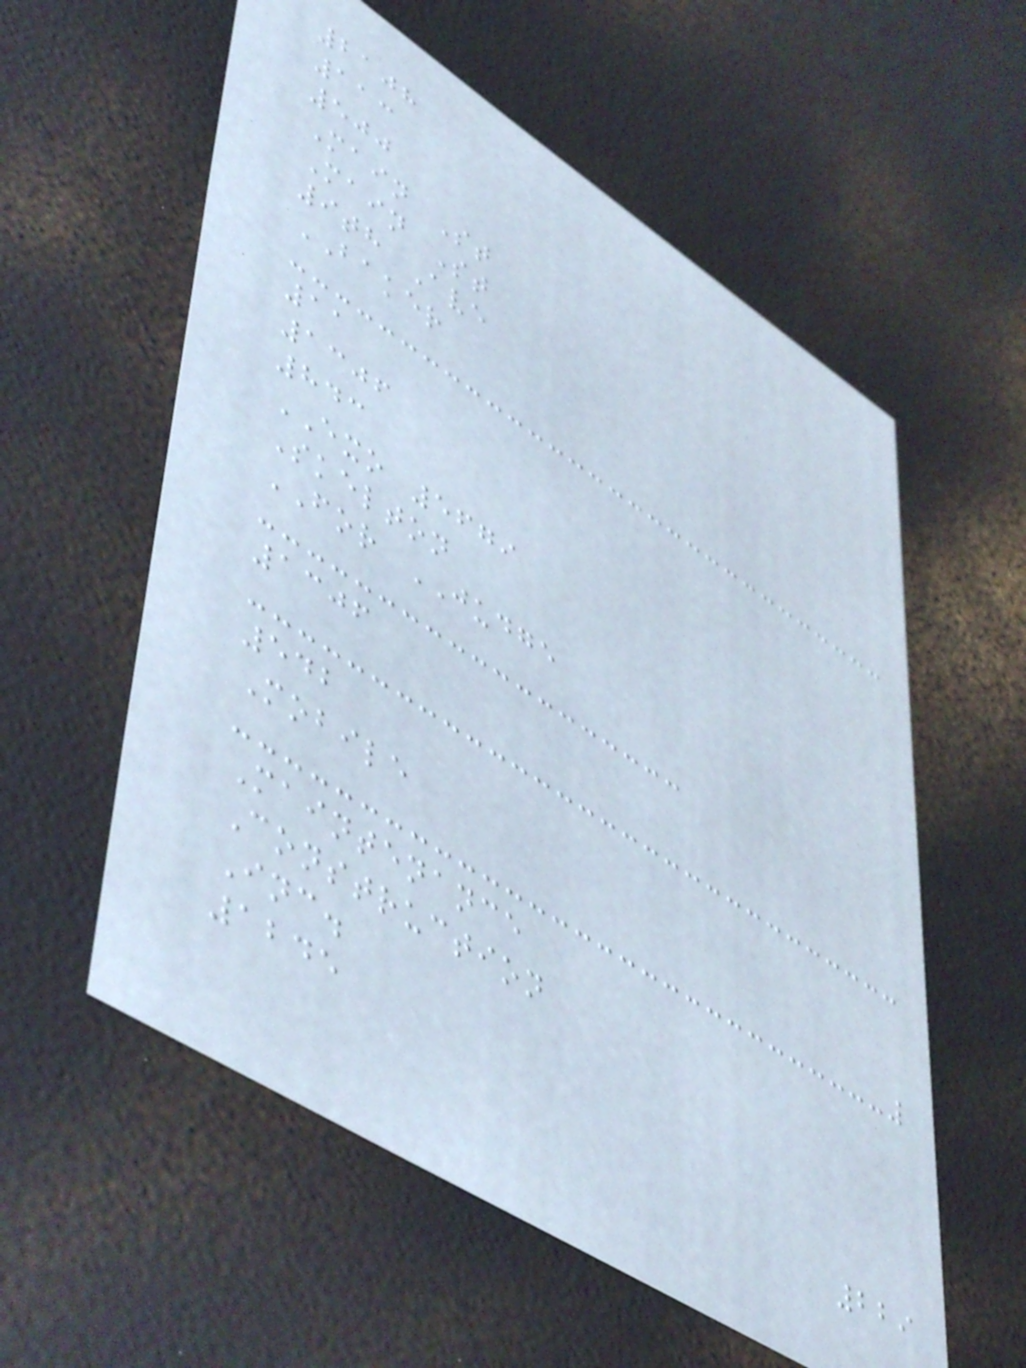2108
113
500
Main St
Main St
9th Ave
BAKER
11
1306
843
EXO 5679
Skelton
FOR JUDGE
1306
542
Mobile
Maintenance
Construction
Inc.
1245
229
